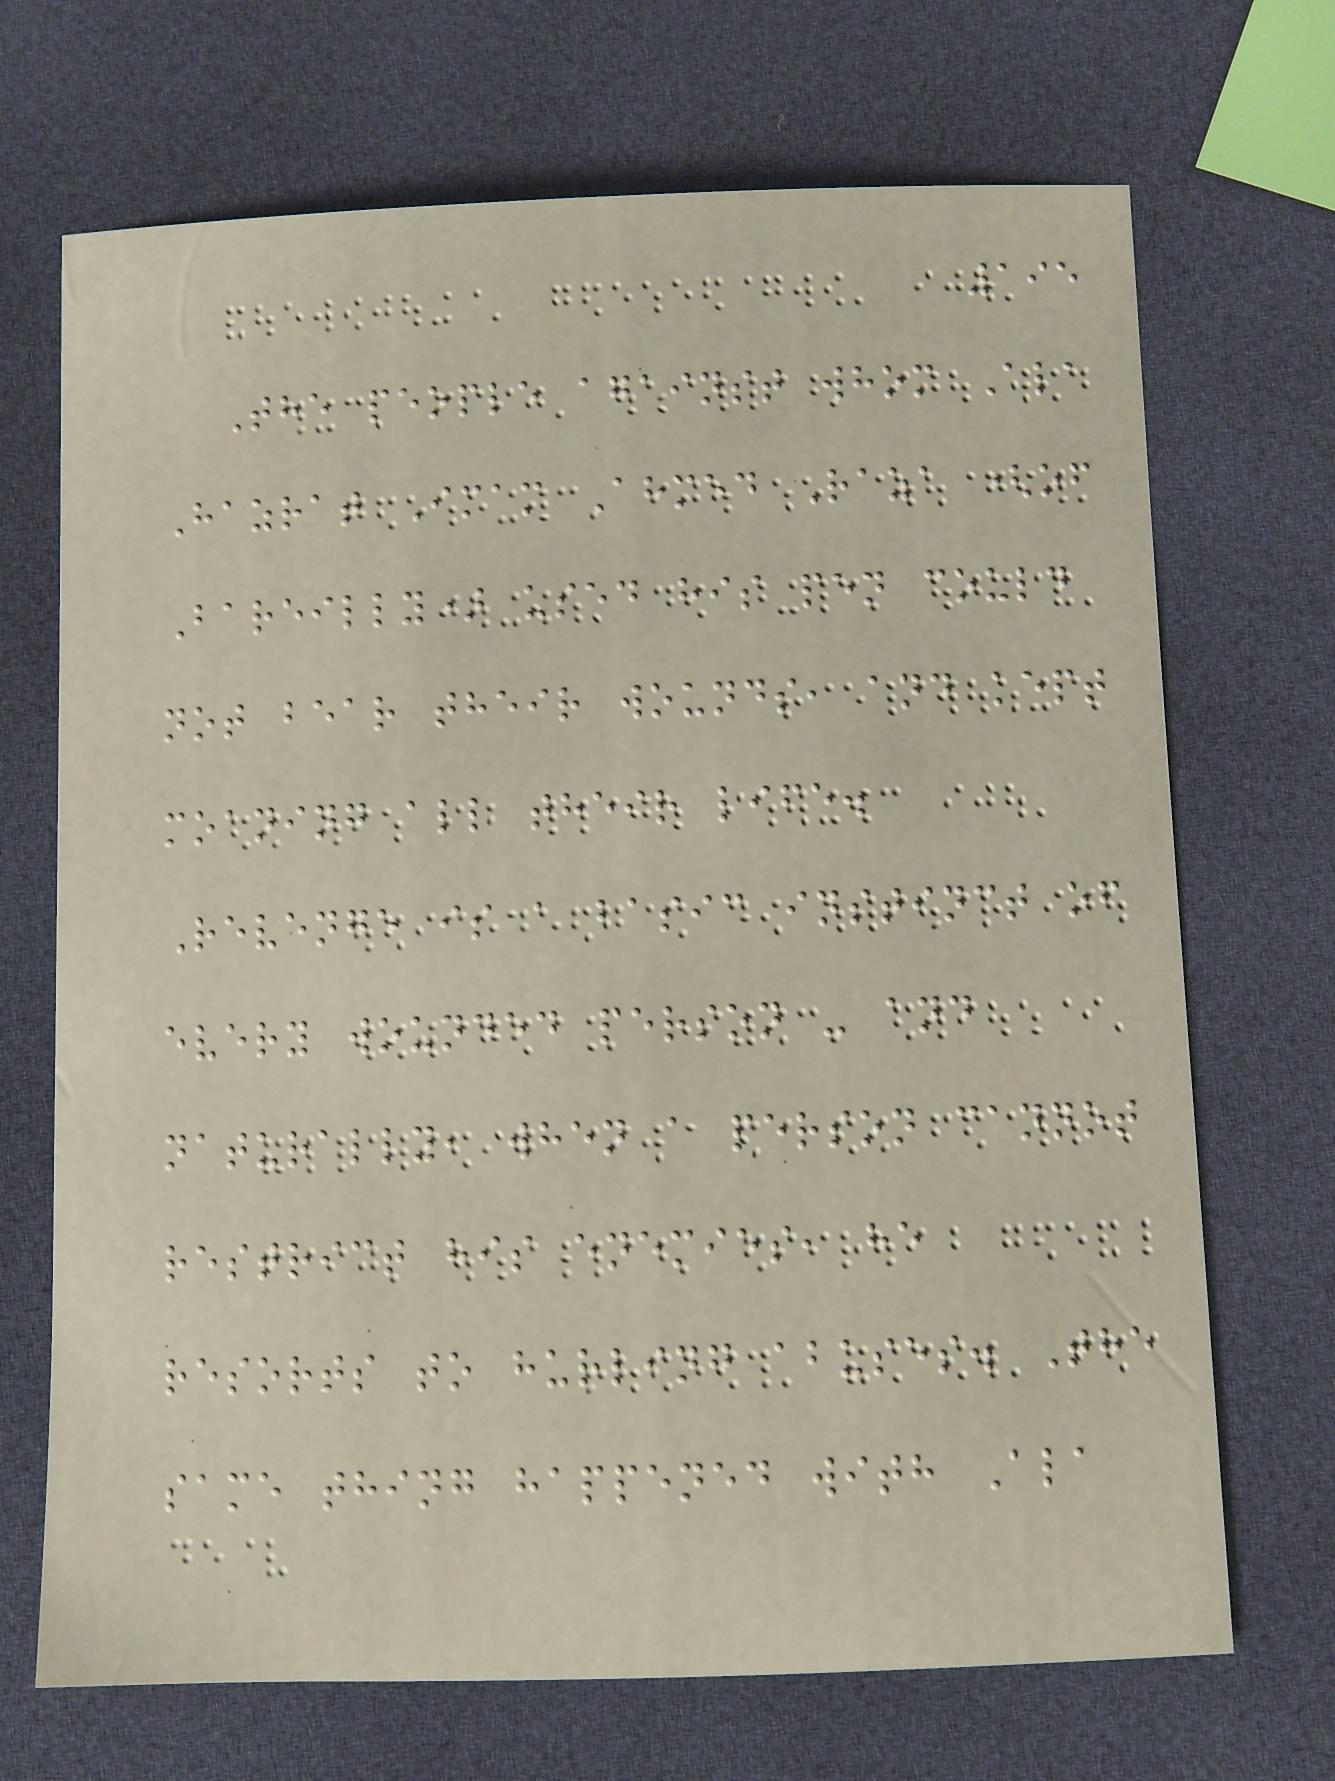195
The people against whom Ala
Hazrat Imam Ahmed Raza (of
Bareilly) used his pen could
not bear their wounds, and kept
moaning all their life.
Revenge is a basic instinct of
every wounded person - and
naturally, when a person cannot
restrict his enemies, he
resorts to hurling abuses. The
same thing happened with Ala
